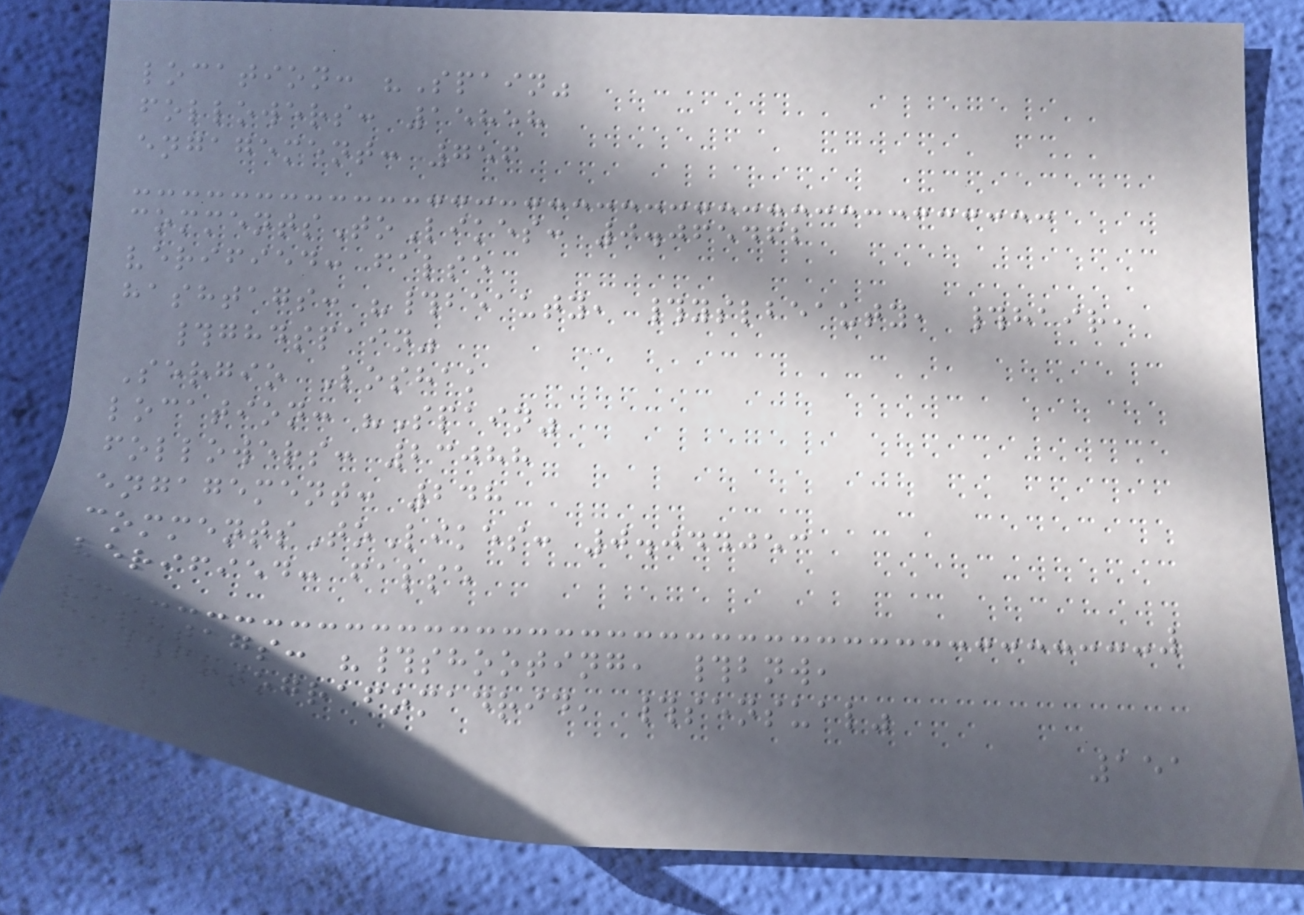location: "Spain"
followers: 15858
engagement: 756
commentsToLikes: 0.065462
verified: false
hashtags: "#beauty, #yslbeauty, #hair,
#ghdspain"
Sergio Loshak
location: "Spain"
followers: 23088
engagement: 248
commentsToLikes: 0.044053
verified: false
hashtags: "#shooting, #bnw,
#fotografomadrid, #sensual"
151
